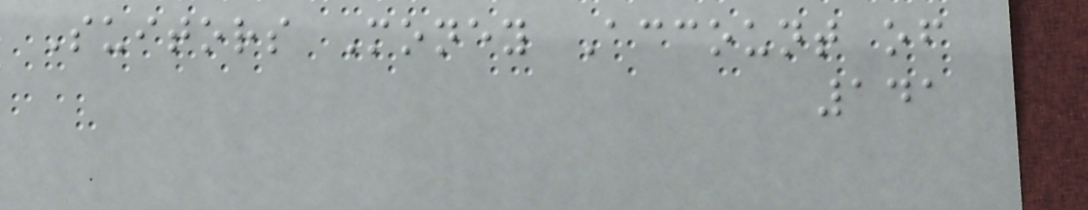Suitors Money Account of
141
